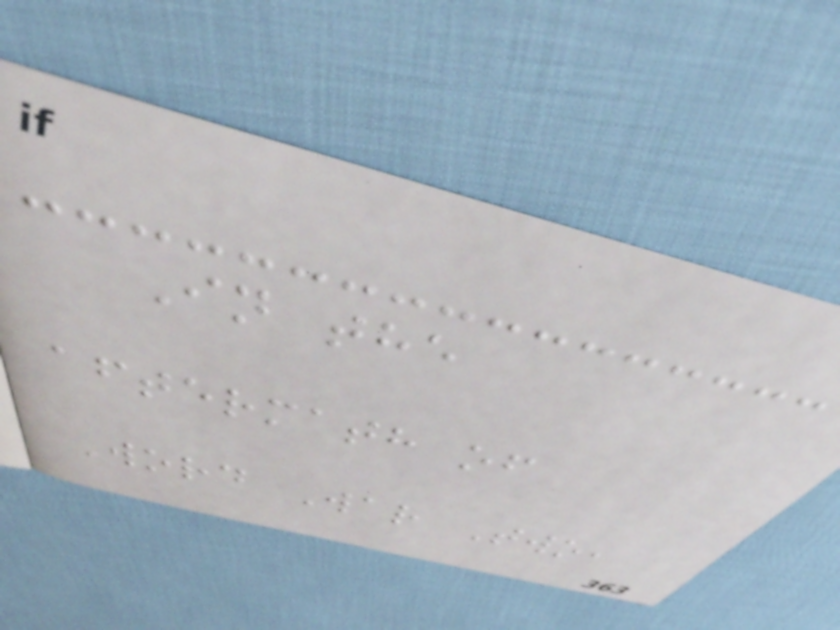In the
aftermath of
Word War Two,
